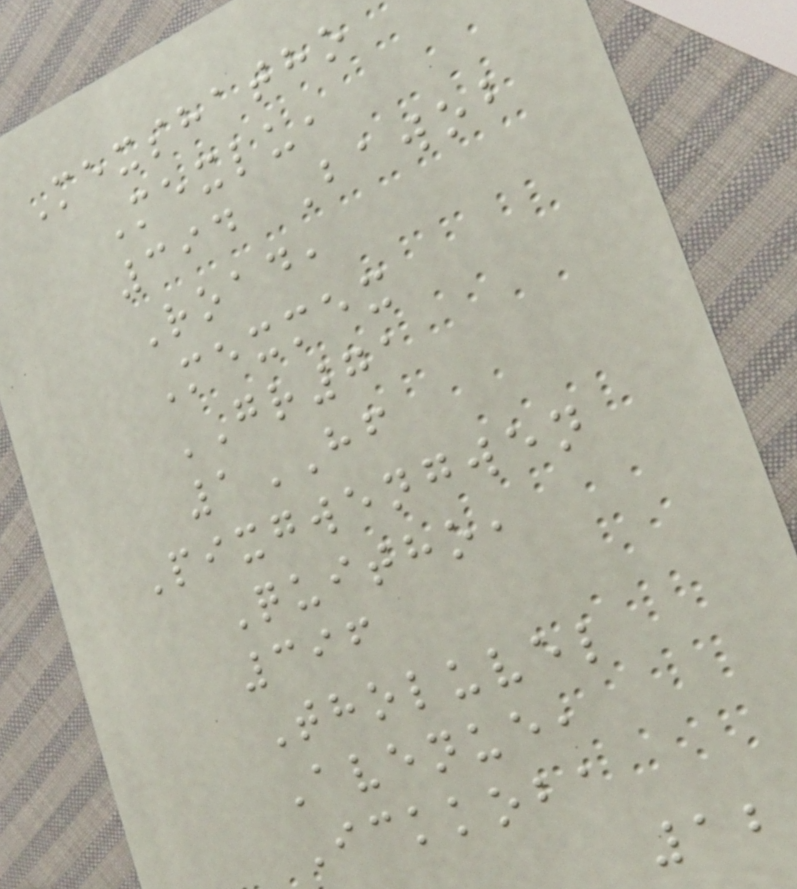Mexshatho
Mexlu,
394 Bawob
Road,
Mexmex
GR71
1HF
Pixgwengwen
Quitho,
396
Tholuvel
Avenue,
Ickkoba
12
